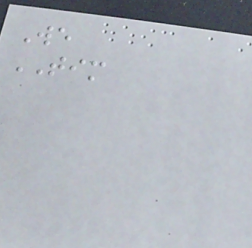We
TIM
